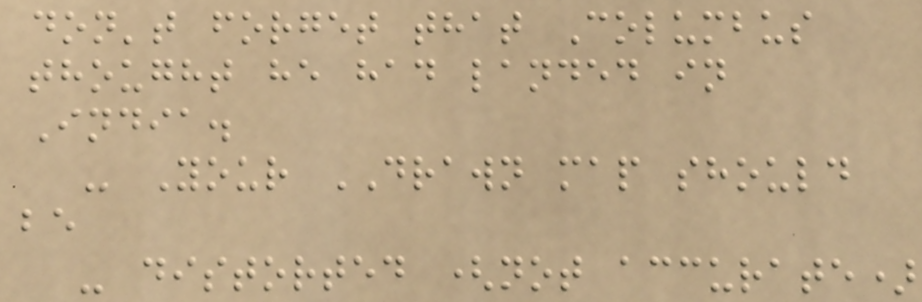don't forget that Columbus
thought he had landed in
India.
- Your DRAWN map should
be
- distorted (not accurate)
